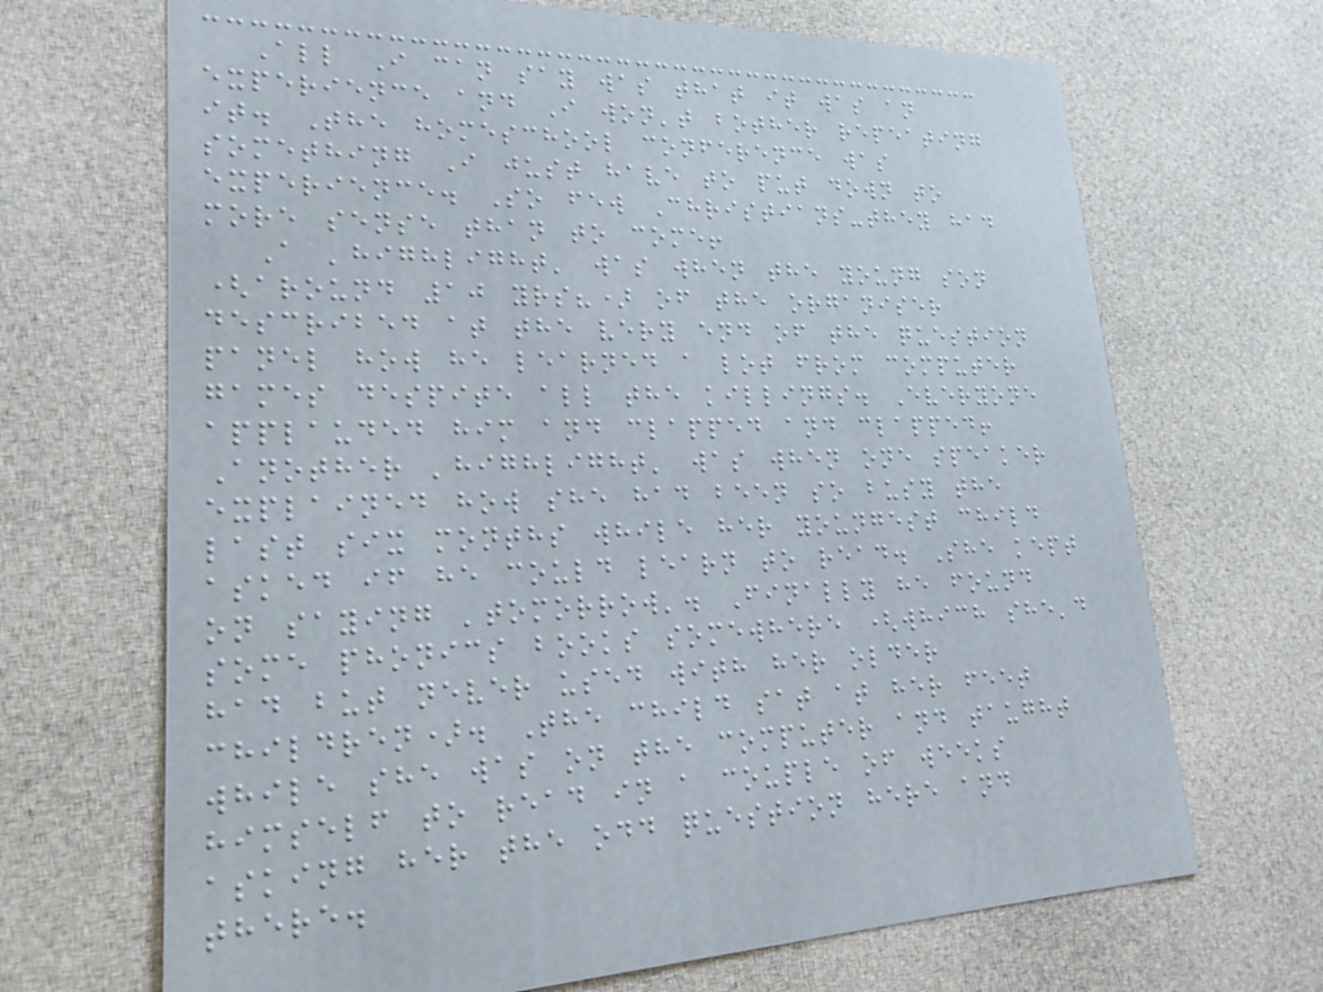All I can say was that it was an
experience and I won't bother repeating
it. The homeschool conference was
something I just have to put down to
experience. So few Christians-they had
more sense than to come!
A 'highlight' was when the young son
(around 10 yrs?) of the organiser
described at the very end of the question
panel how he learned a lot from computer
games despite all the killings. Everyone
applauded him and clapped and clapped!
Another 'highlight' was when one speaker
explained how she had been so busy the
last six months while her youngest child
asked if he could learn to read. She kept
on saying 'tomorrow'. Finally he found
some phonics books somewhere (which she'd
had but never used with her older
children). The child sat at her feet
while she was on the computer and taught
himself to read in a couple of weeks
asking her the odd question here and
there.
